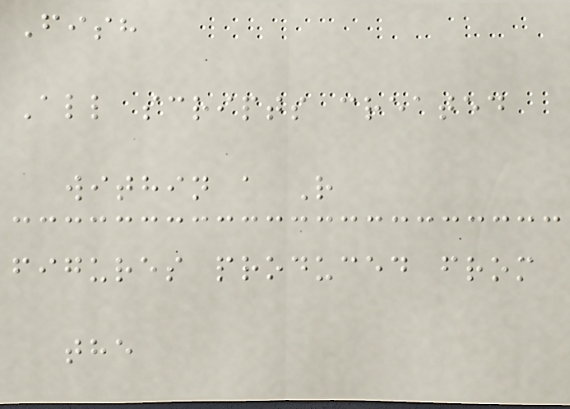Fish
All scripts created
within a R
figures produced from
the
